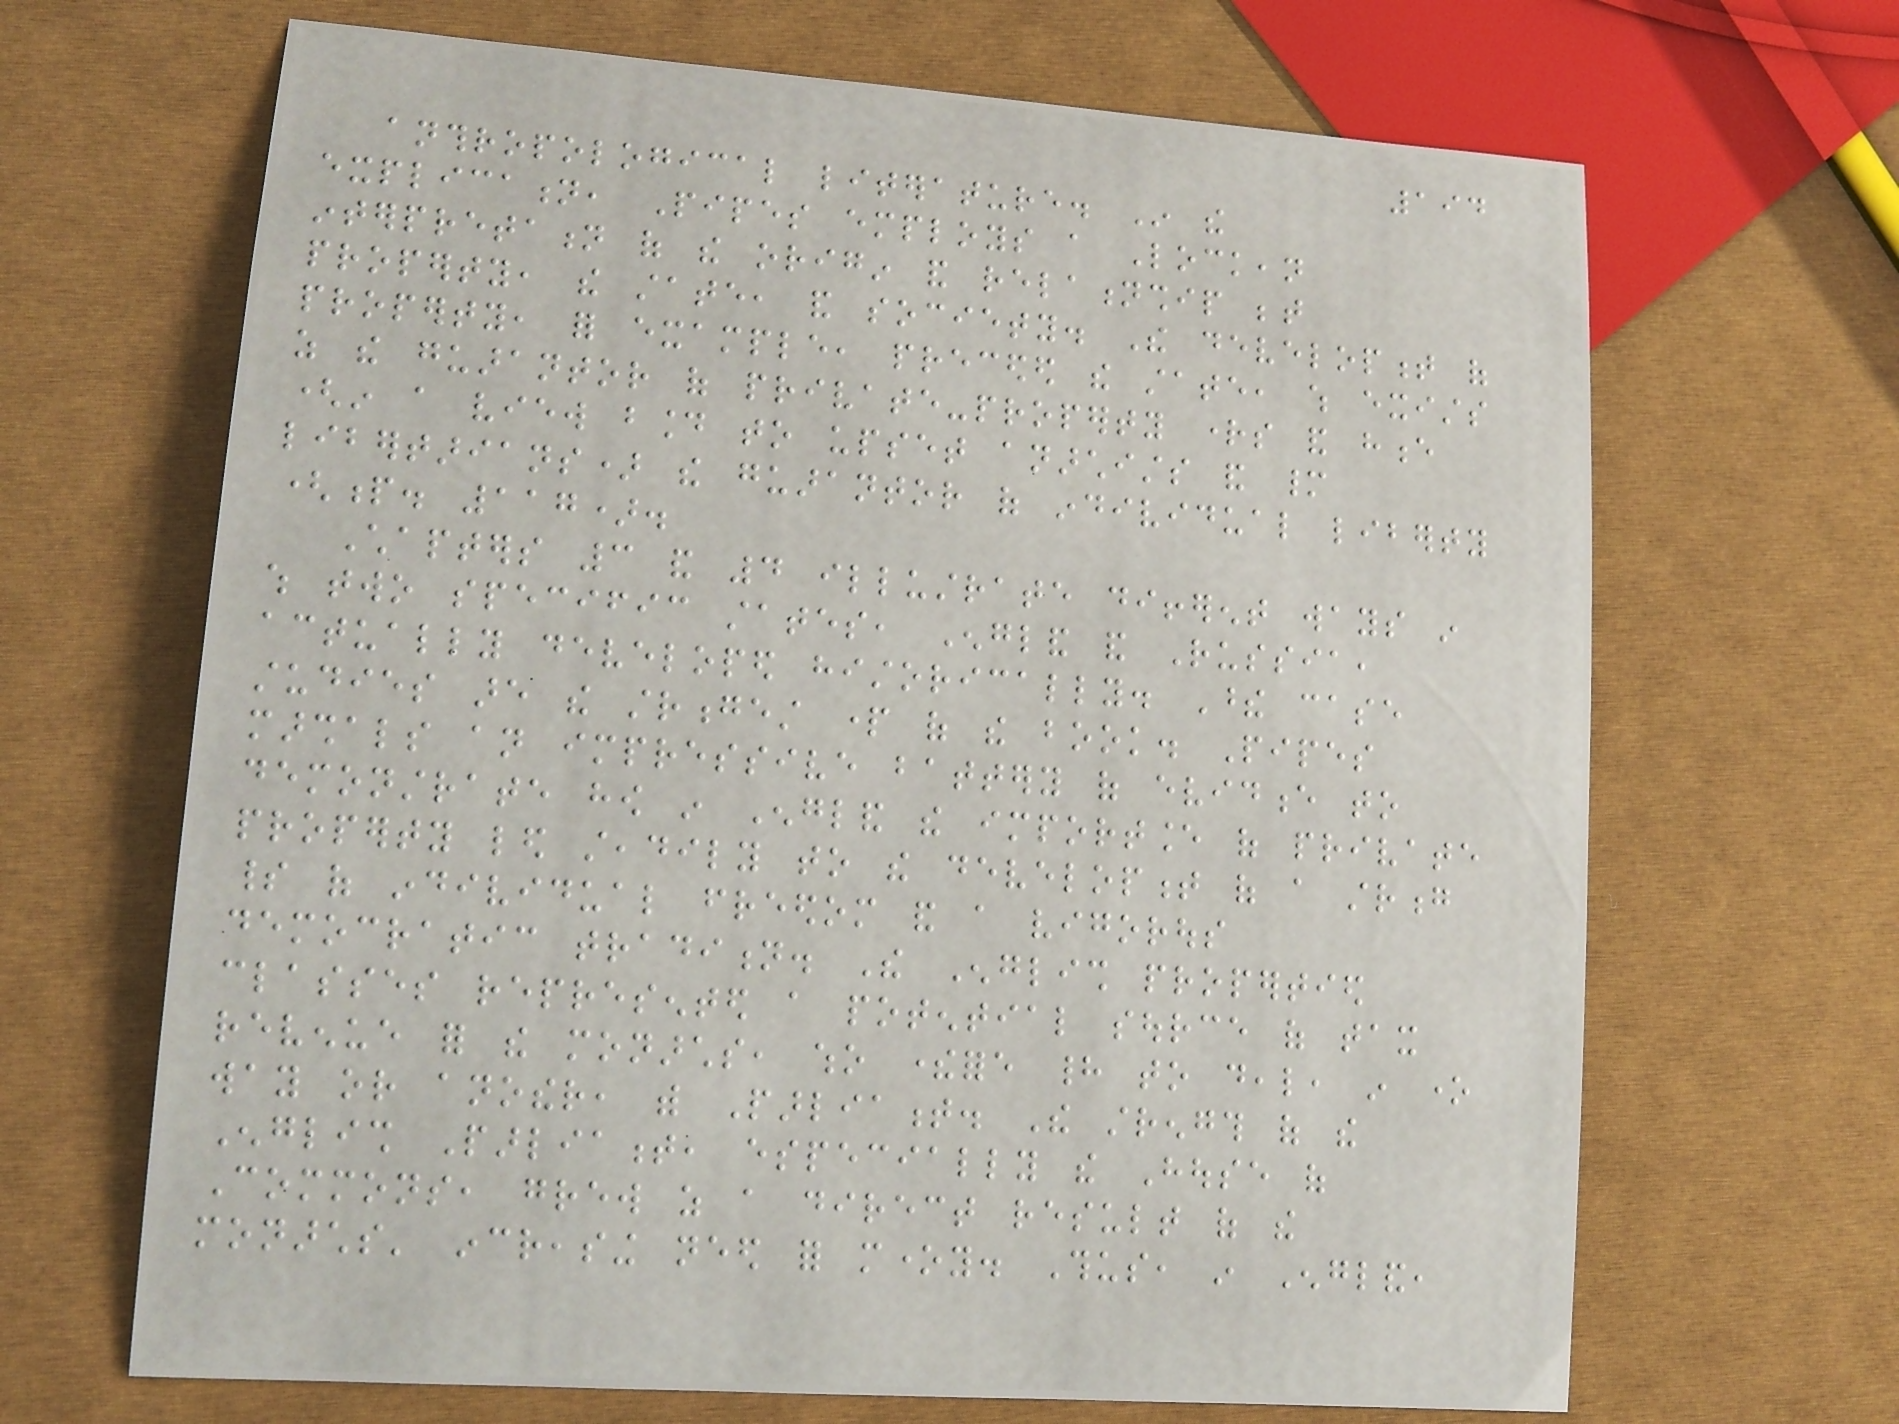194
anthropological literature. In the
explication, Pipes employs a Lockean
interpretation of the origin and relationship between
property, the state, and society. The development of
property, for example, preceded the state, which exists
as the guarantor of private-property rights and hence
(in a view bound to upset anarchists and many
libertarians) the guarantor of individual liberty
(p. 117).
Chapters 3 and 4 illustrate different ways in
which two specific states, England and Russia,
actually developed historically. These case
studies are the strongest part of the book. Pipes
marshals an impressive battery of evidence to
demonstrate how in England the importance of private
property led steadily to the development of a strong
spirit of individual freedom and a vigorous
democratic tradition. The English propertied
classes represented a potential source of tax
revenue for the monarchs, who therefore had to deal, in one
way or another, with Parliament. The strength of the
English Parliament, especially the House of
Commons, grew as a direct result of the
monarchs' increasing need for money. Thus, in England,
